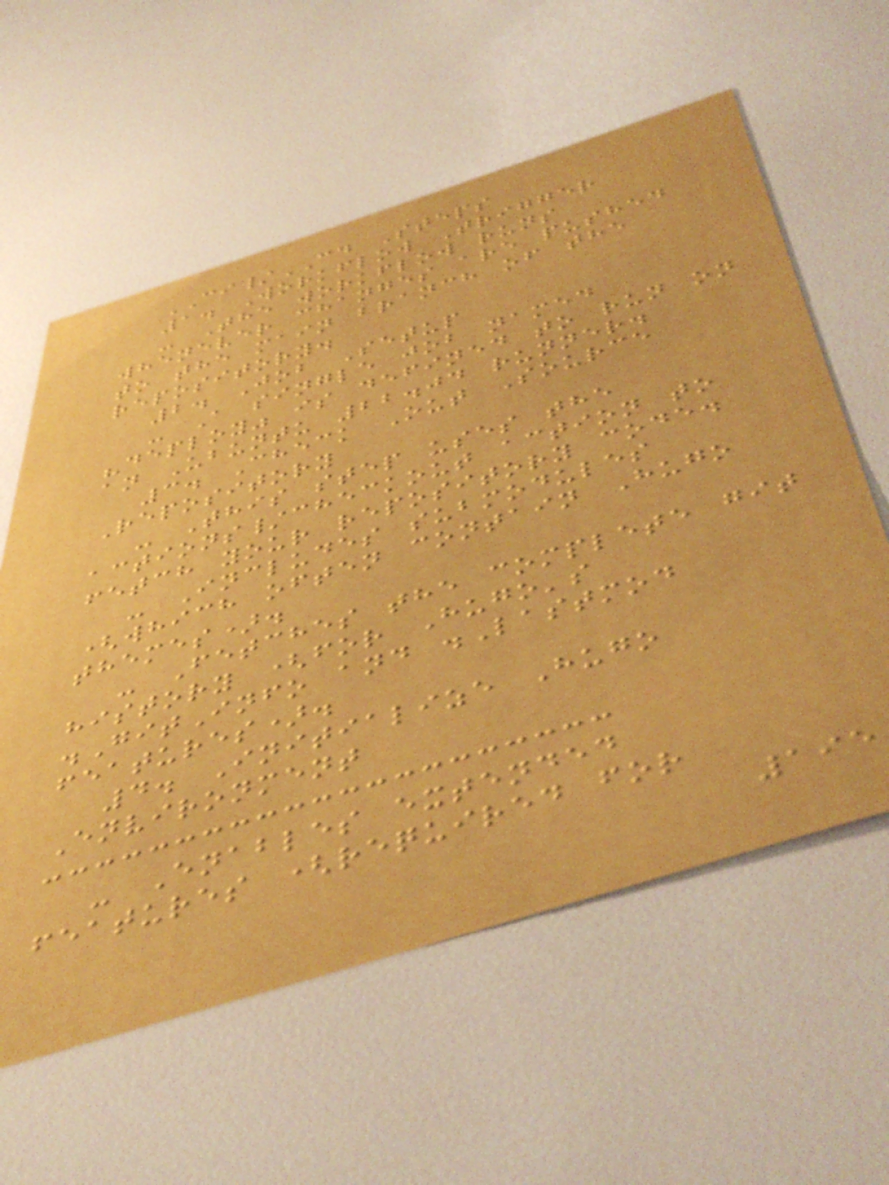CI/CD Steps
1. Workflow Trigger
- The workflow runs
whenever changes are pushed
to the main branch of the
repository.
2. Job Setup
- A single job named
"deploy" is defined to run on
an Ubuntu 22.04 runner.
3. Check Out Source
Repository
- This step uses the
actions/checkout action to
fetch your repository code.
- Includes submodules
(which often contain Hugo
themes).
- Fetches the complete git
history (for Hugo's
.GitInfo and .Lastmod
features).
4. Initialize Hugo
Environment
- Enables extended
features (required for
195
